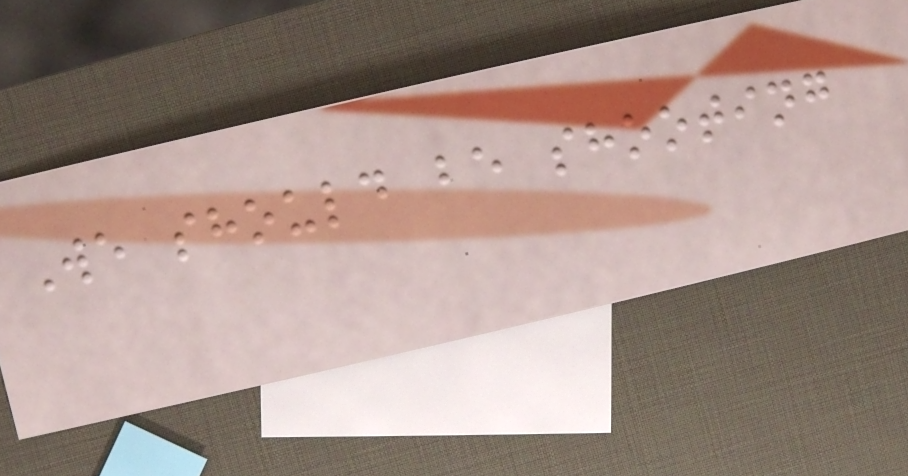We should be shooting
